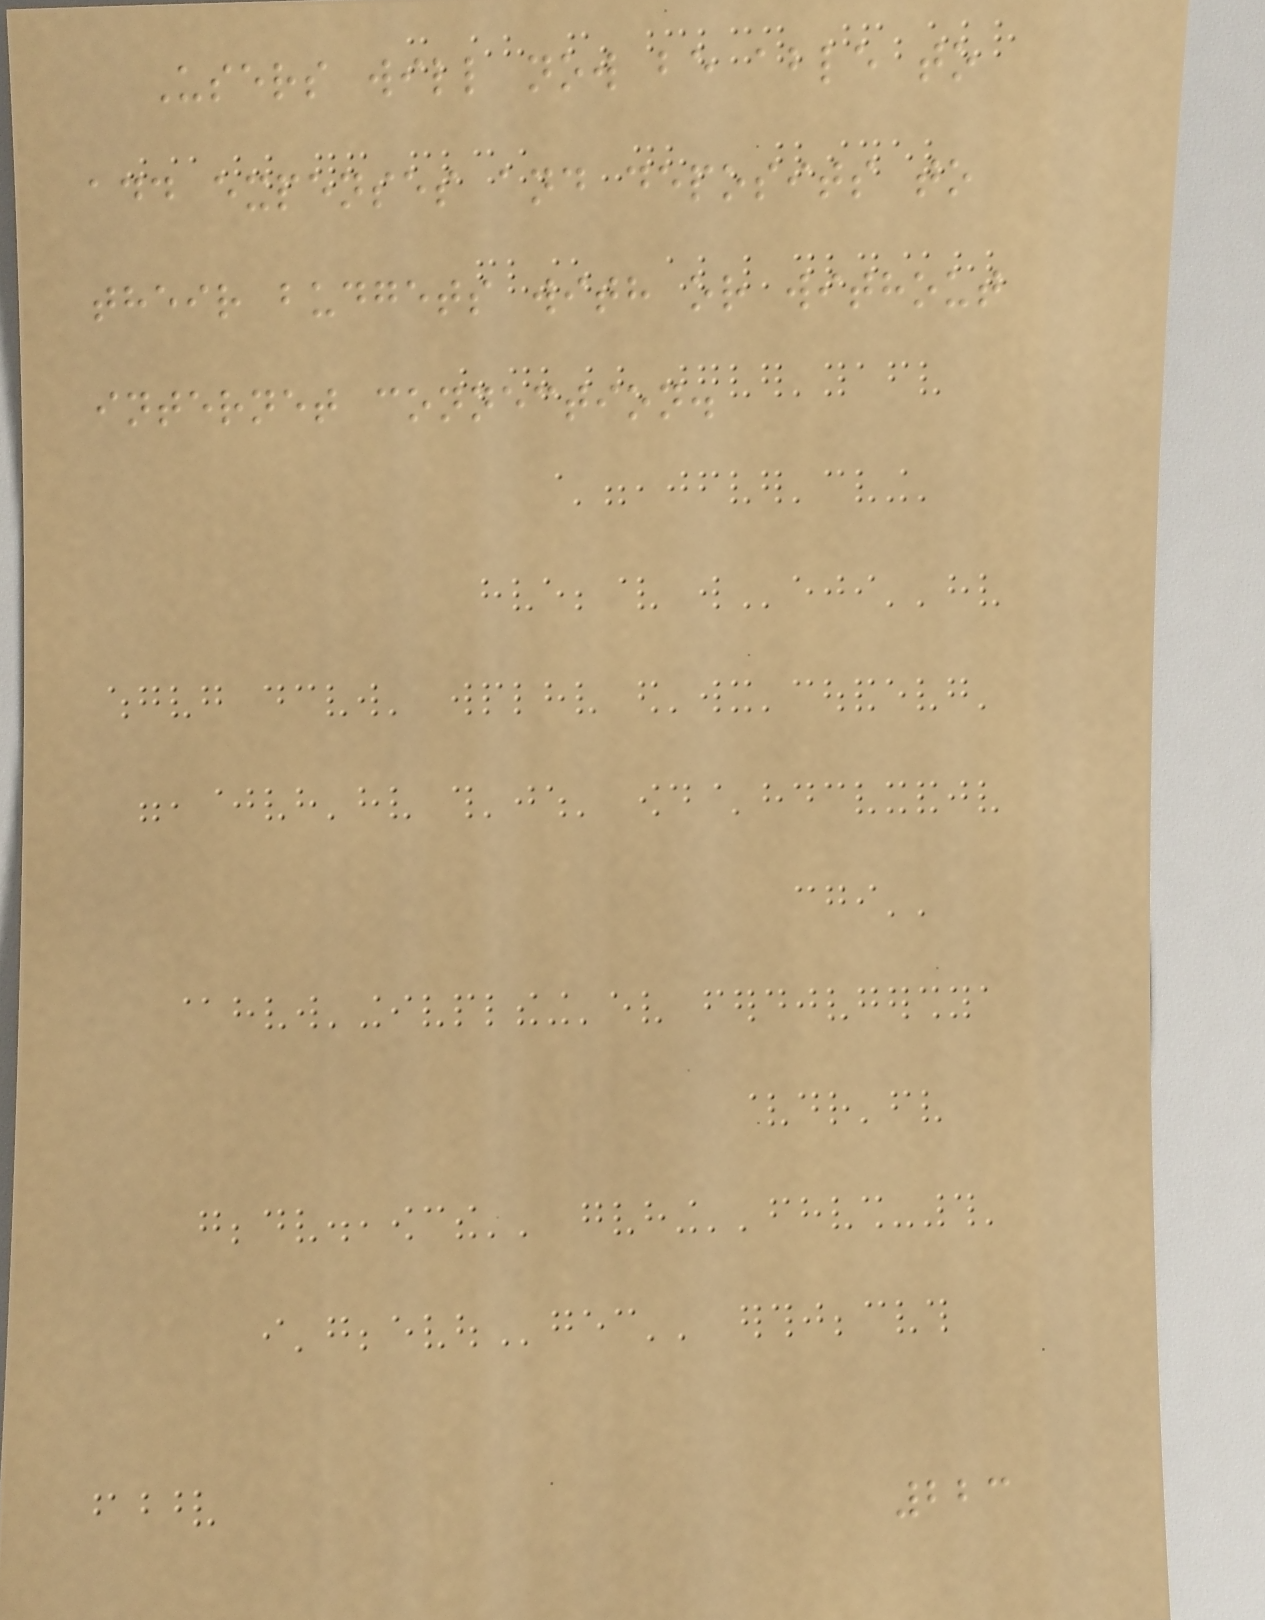Users will now be able to
add expenses and deposits to
their budgets with or without
internet connection.
223
